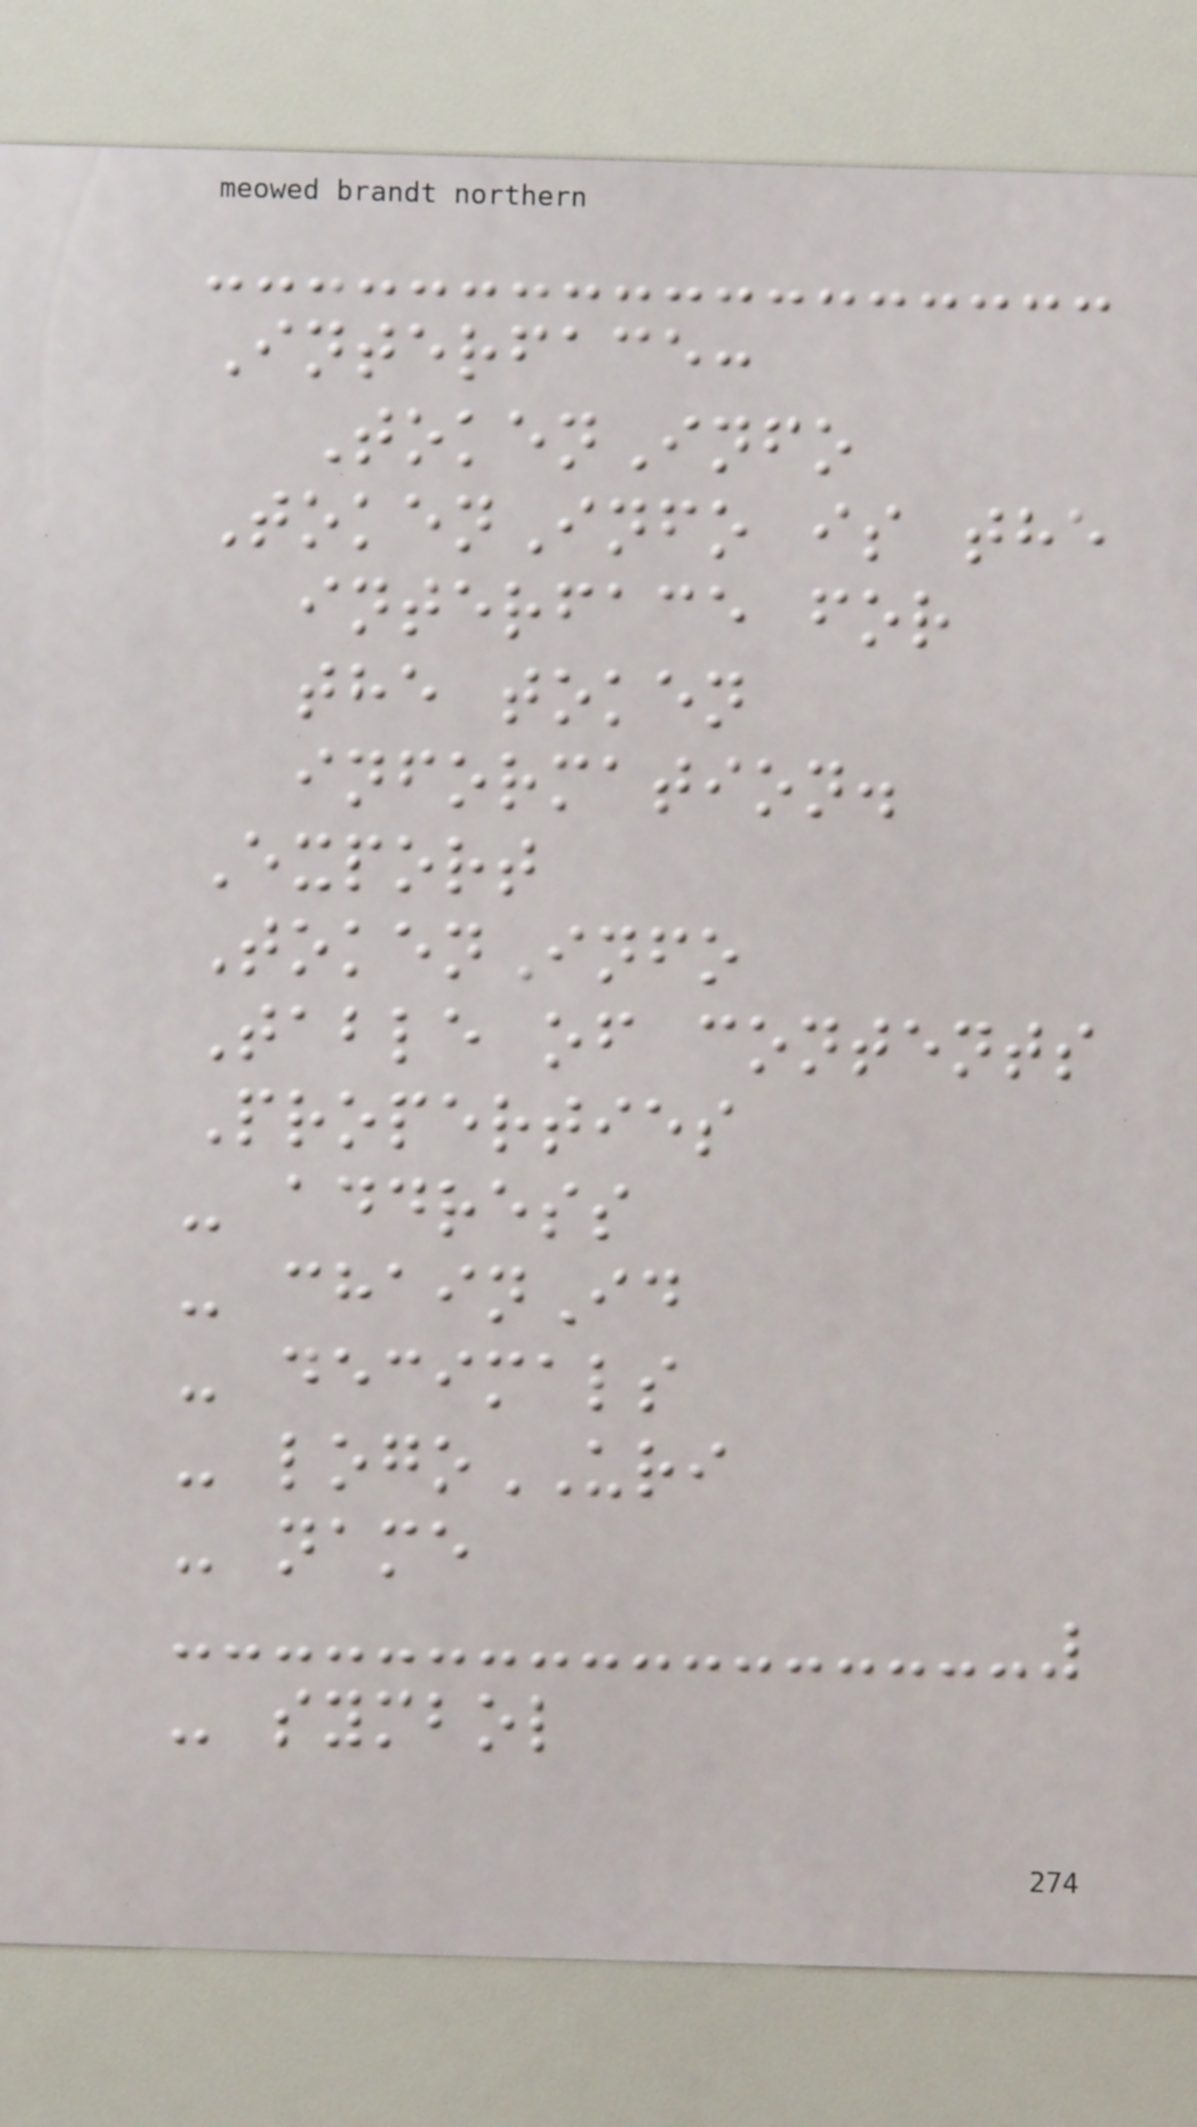Interface:
TokenInfo
TokenInfo is the
interface for
the token
information.
Export
TokenInfo
Table of contents
Properties
- address
- chainId
- decimals
- logoURI
- name
- symbol
